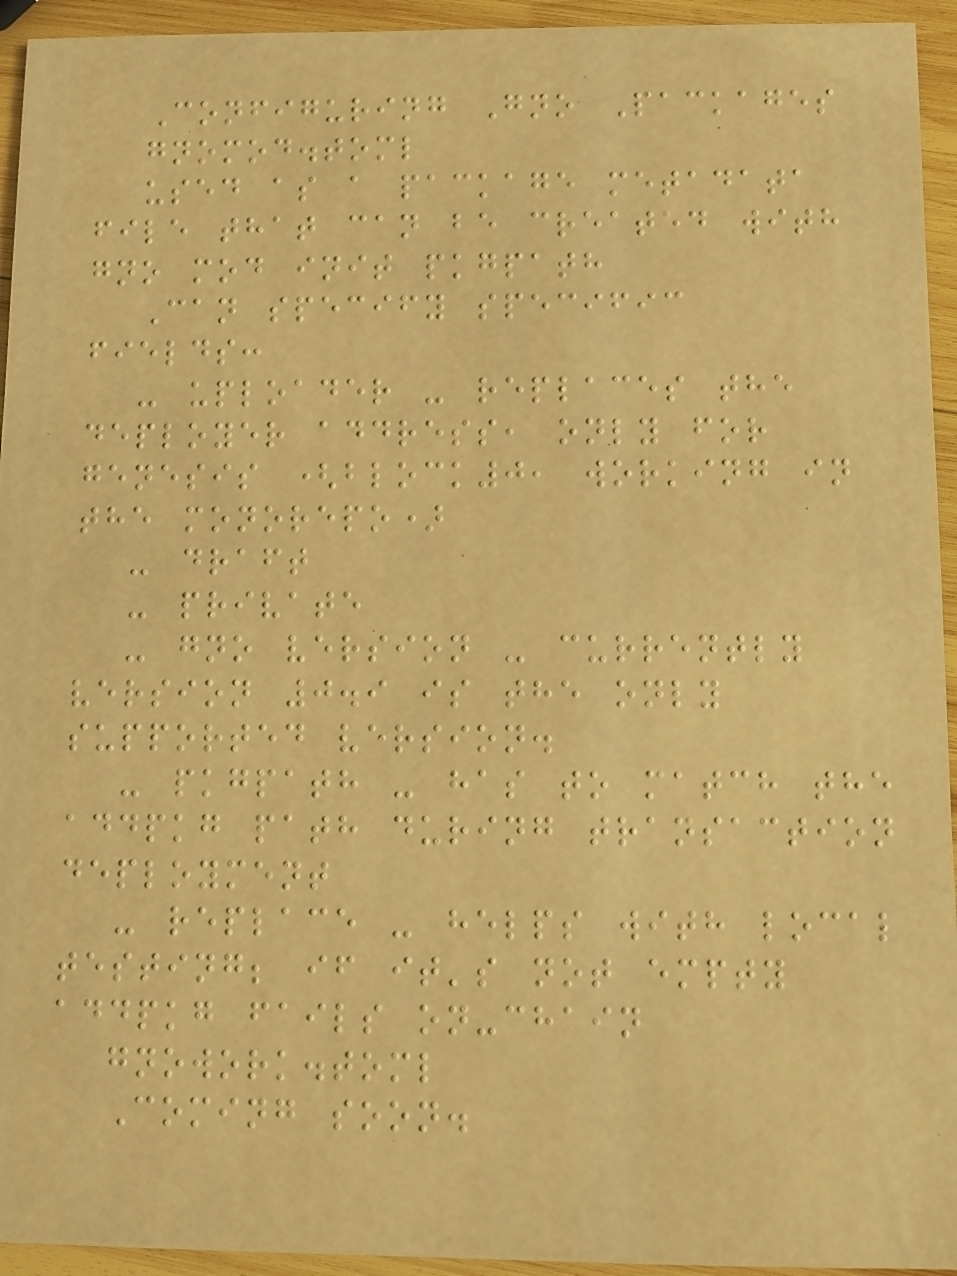Configuring Gno Packages
gnomod.toml
used as a package metadata
file that can be created with
gno mod init pkgpath
Can specify specific
fields:
- uploader - replaces the
deployer address, only for
genesis (block0, working in
the monorepo)
- draft
- private
- gno version - currently
version 0.9 is the only
supported version.
- pkgpath - has to match the
addpkg path during transaction
deployment
- replace - helps with local
testing; if it's not empty
addpkg fails on-chain
gnowork.toml
Coming soon.
